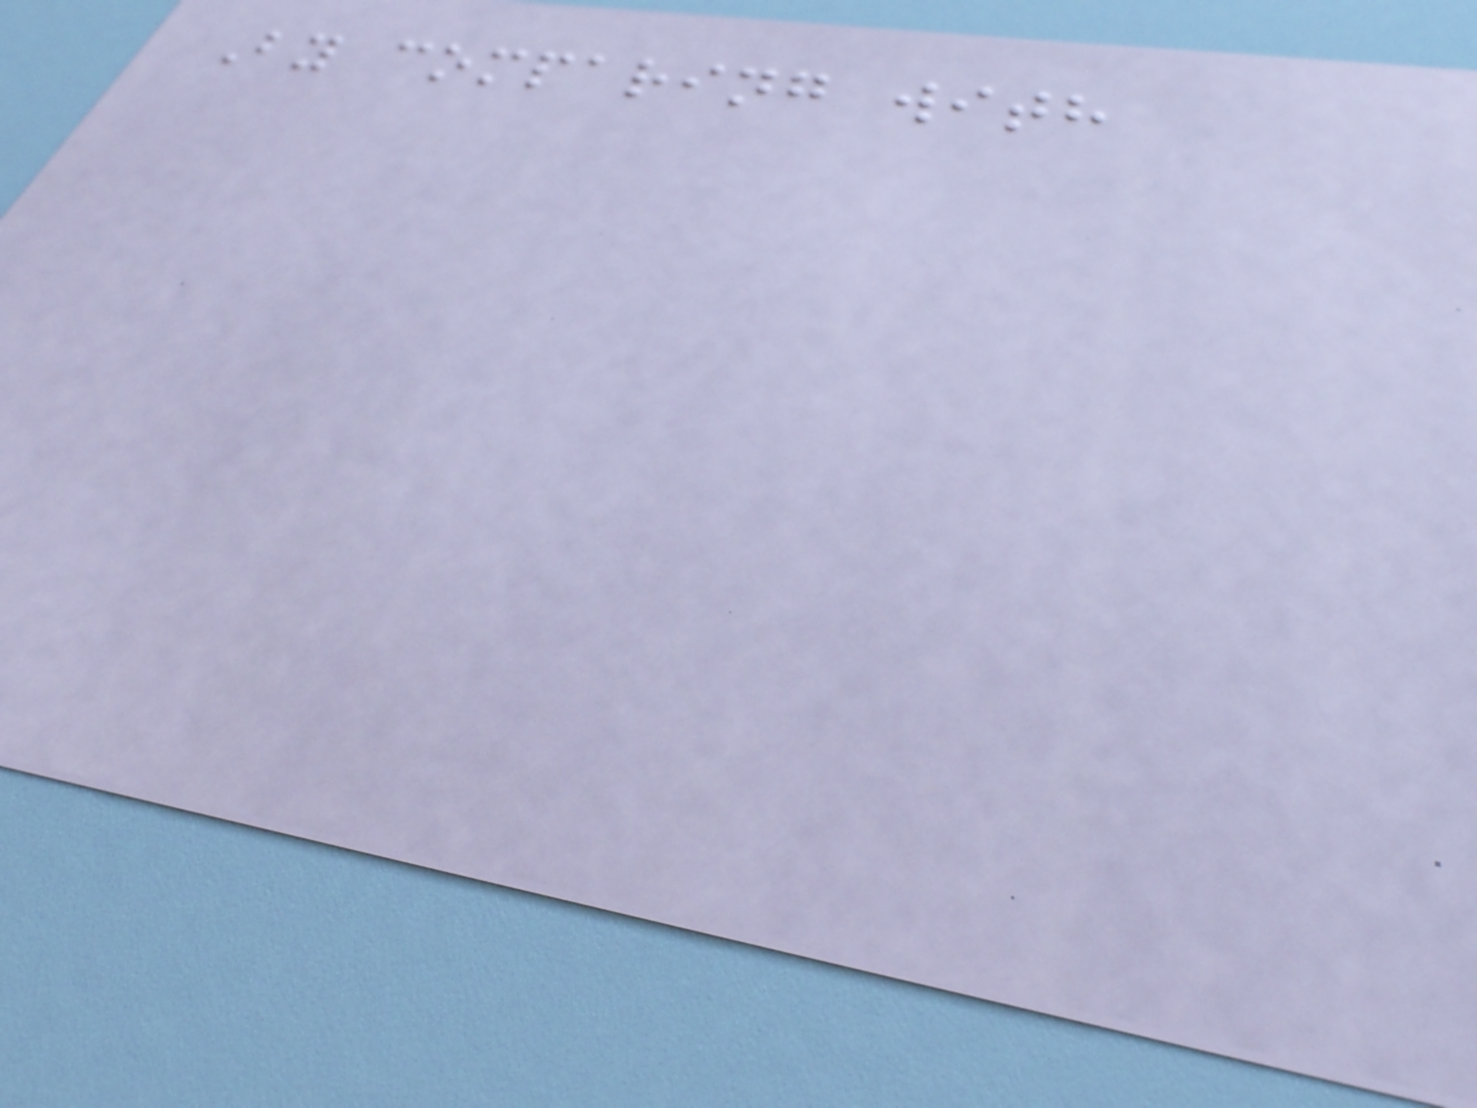By comparing with
